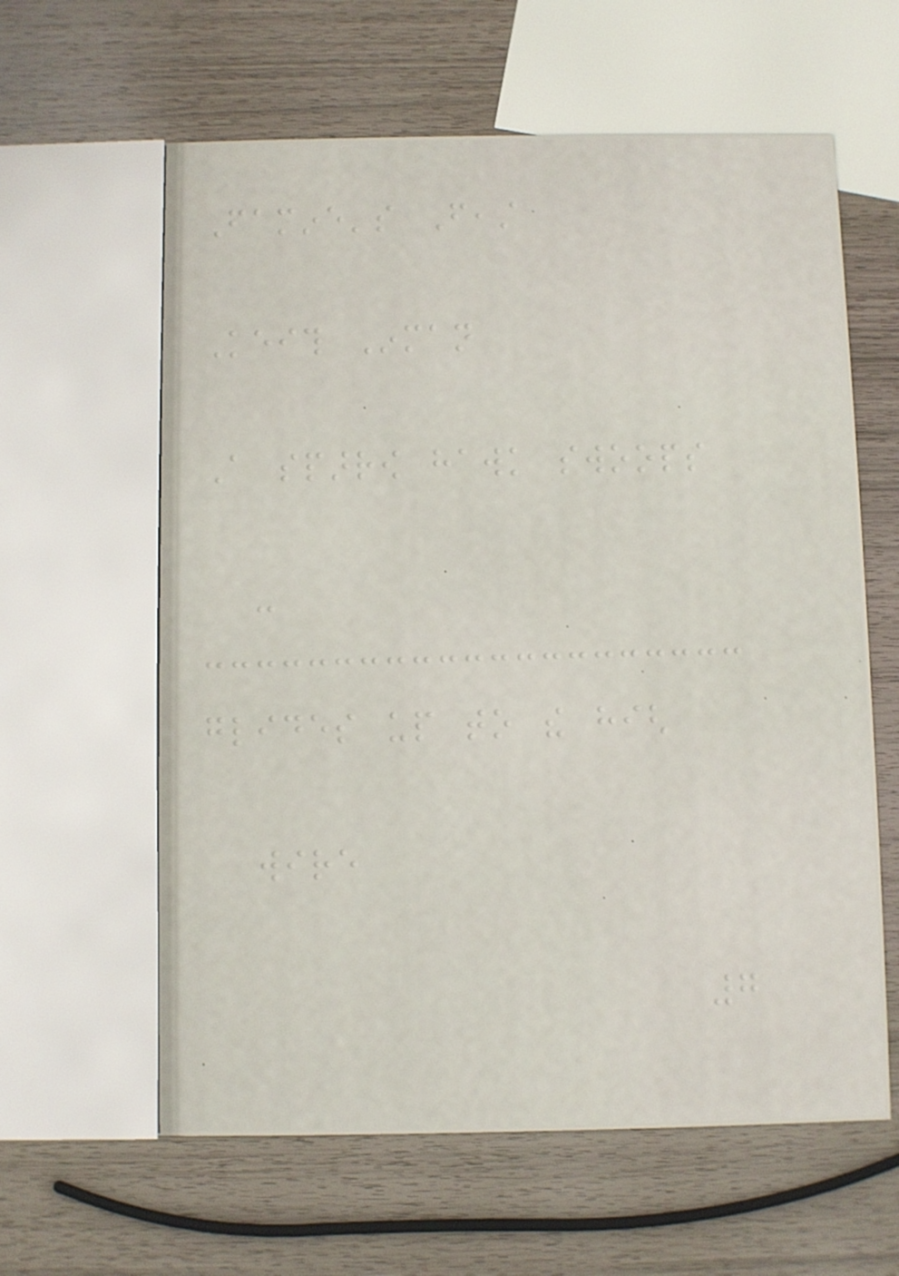Famine's Feast
Keith Inman
A sparrow hawk swoops
-
glides up to the high
wire
7
